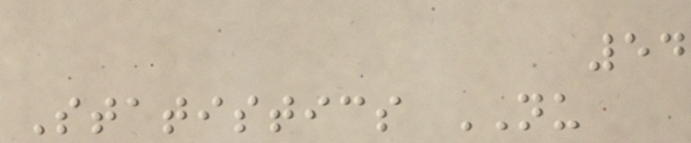54
Statistics NU
